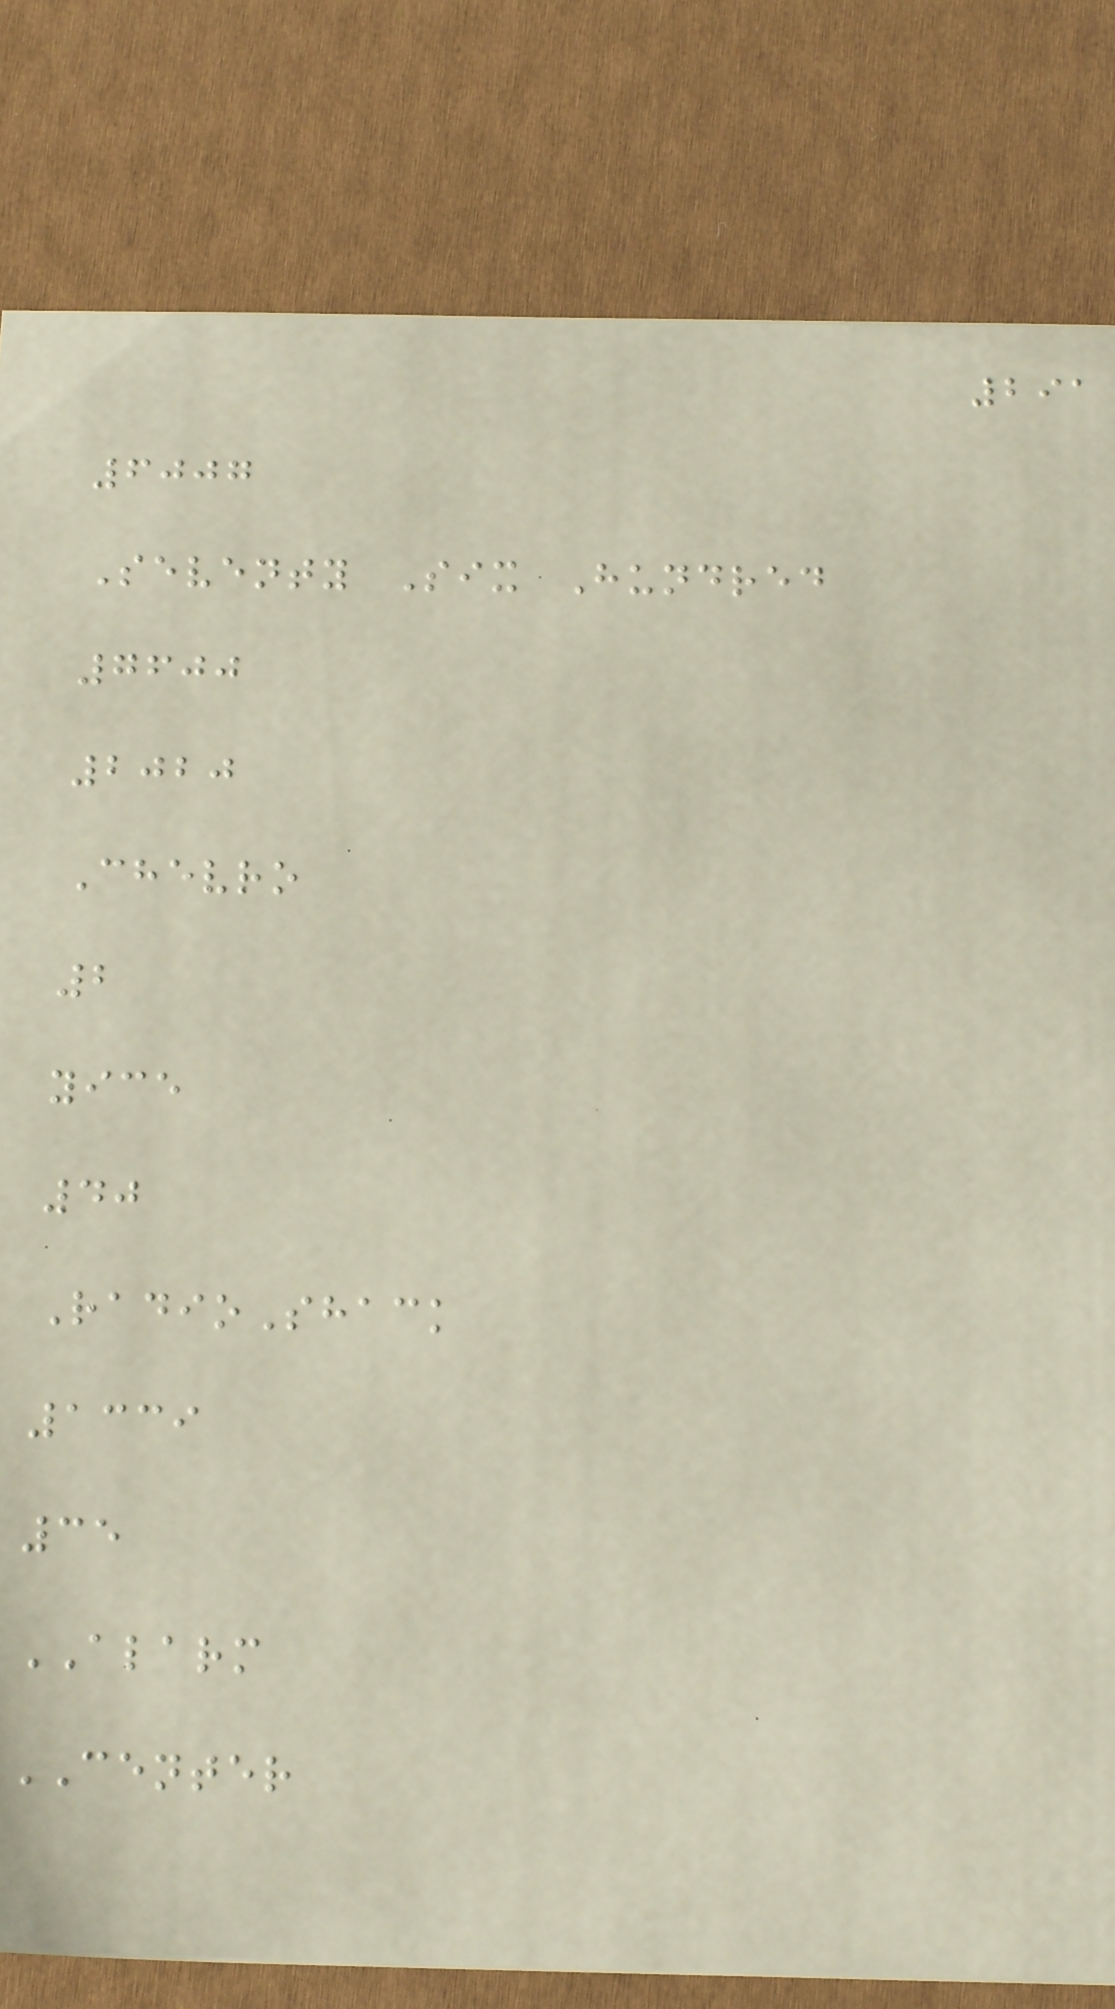291
6007
Seventy Six Hundred
7600
2020
Chevro
2
yice
40
RadioShack
1339
35
ALARM
CENTER
